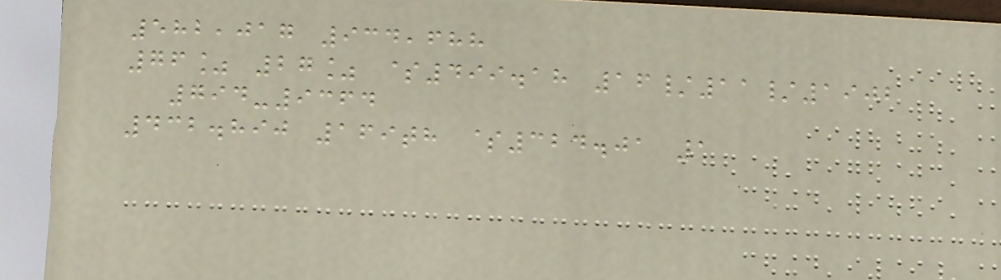582,017 934,688
76% 27% $499.18 16/11/1902
794-9364
432.890 169th $324.01 1
